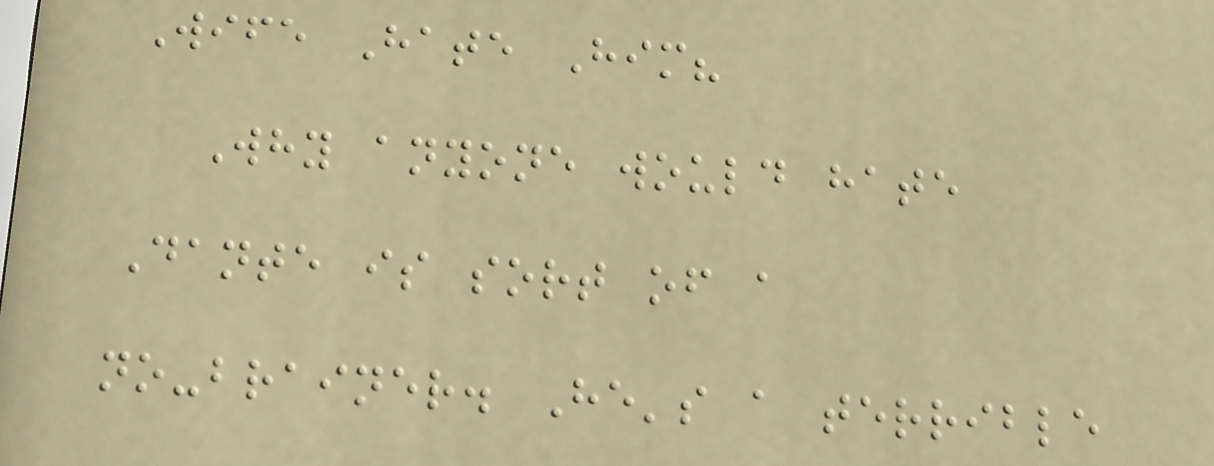Wife Hate Him?
Why anyone would hate
Dante is sort of a
no-brainer. He's a terrible
